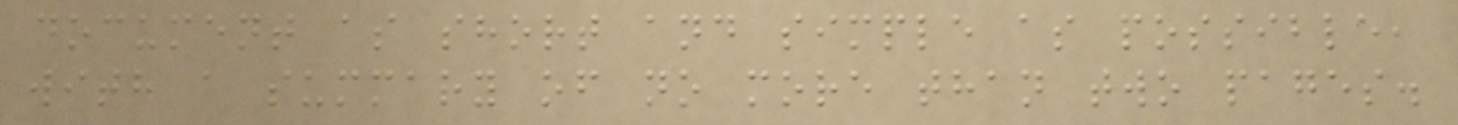document as short and simple as possible,
with a summary of no more than two pages.
